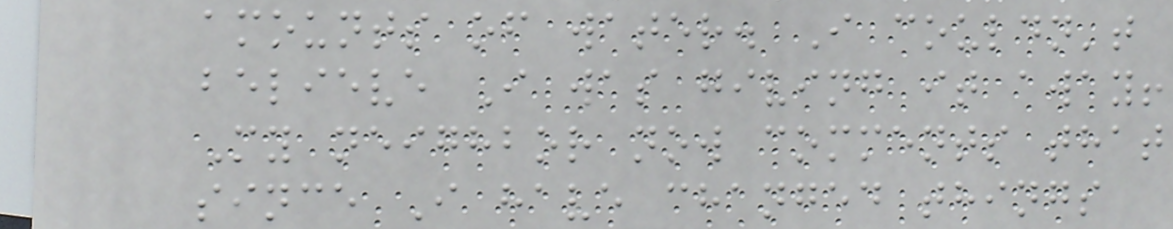amounts of water. I couldn't
believe I was giving it away!
My neighbor now comments that
since I have changed things
